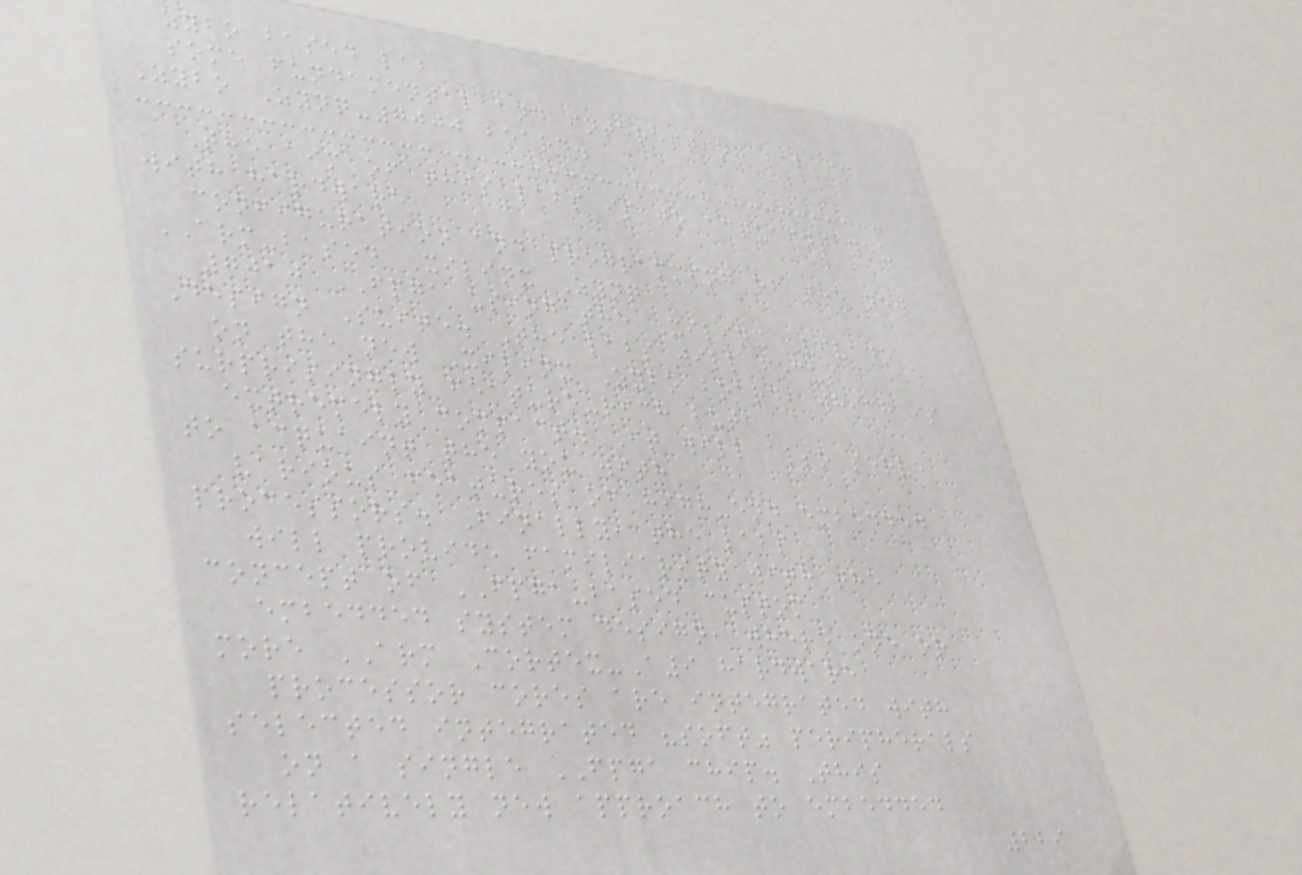zybo based lab
some fundamental and interesting lab in
Zybo Zynq-7000 board.
The aim of this labs is to acquaint you
with hardware
configuration and programming of the new
ARM-based Xilinx Zynq
7010 FPGA using the Xilinx Vivado
Design Suite. The labs will focus
on the new Xilinx Zybo board, which is
surprisingly feature-rich but
extremely compact. It will also serve
to acquaint the you with
various features of high-end embedded
processors. Finally, the labs
will provide familiarity with the
concept of FPGA-based custom
embedded system design, where one or
more ARM Cortex-A9 hardware
processor cores are integrated with
selected integrated "soft" peripherals
on a single FPGA chip. This
relatively new approach to embedded
229
